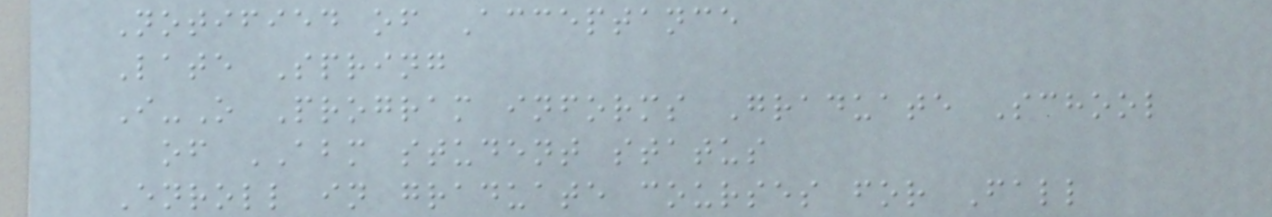Notified of Acceptance
Late Spring
I-O Program informs Graduate School
of ABM student status
Enroll in graduate courses for Fall
